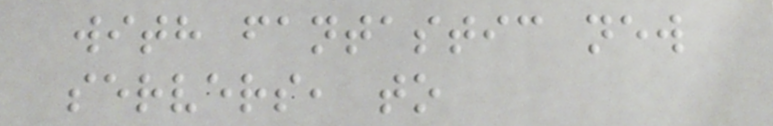with fantastic new
servers, to
